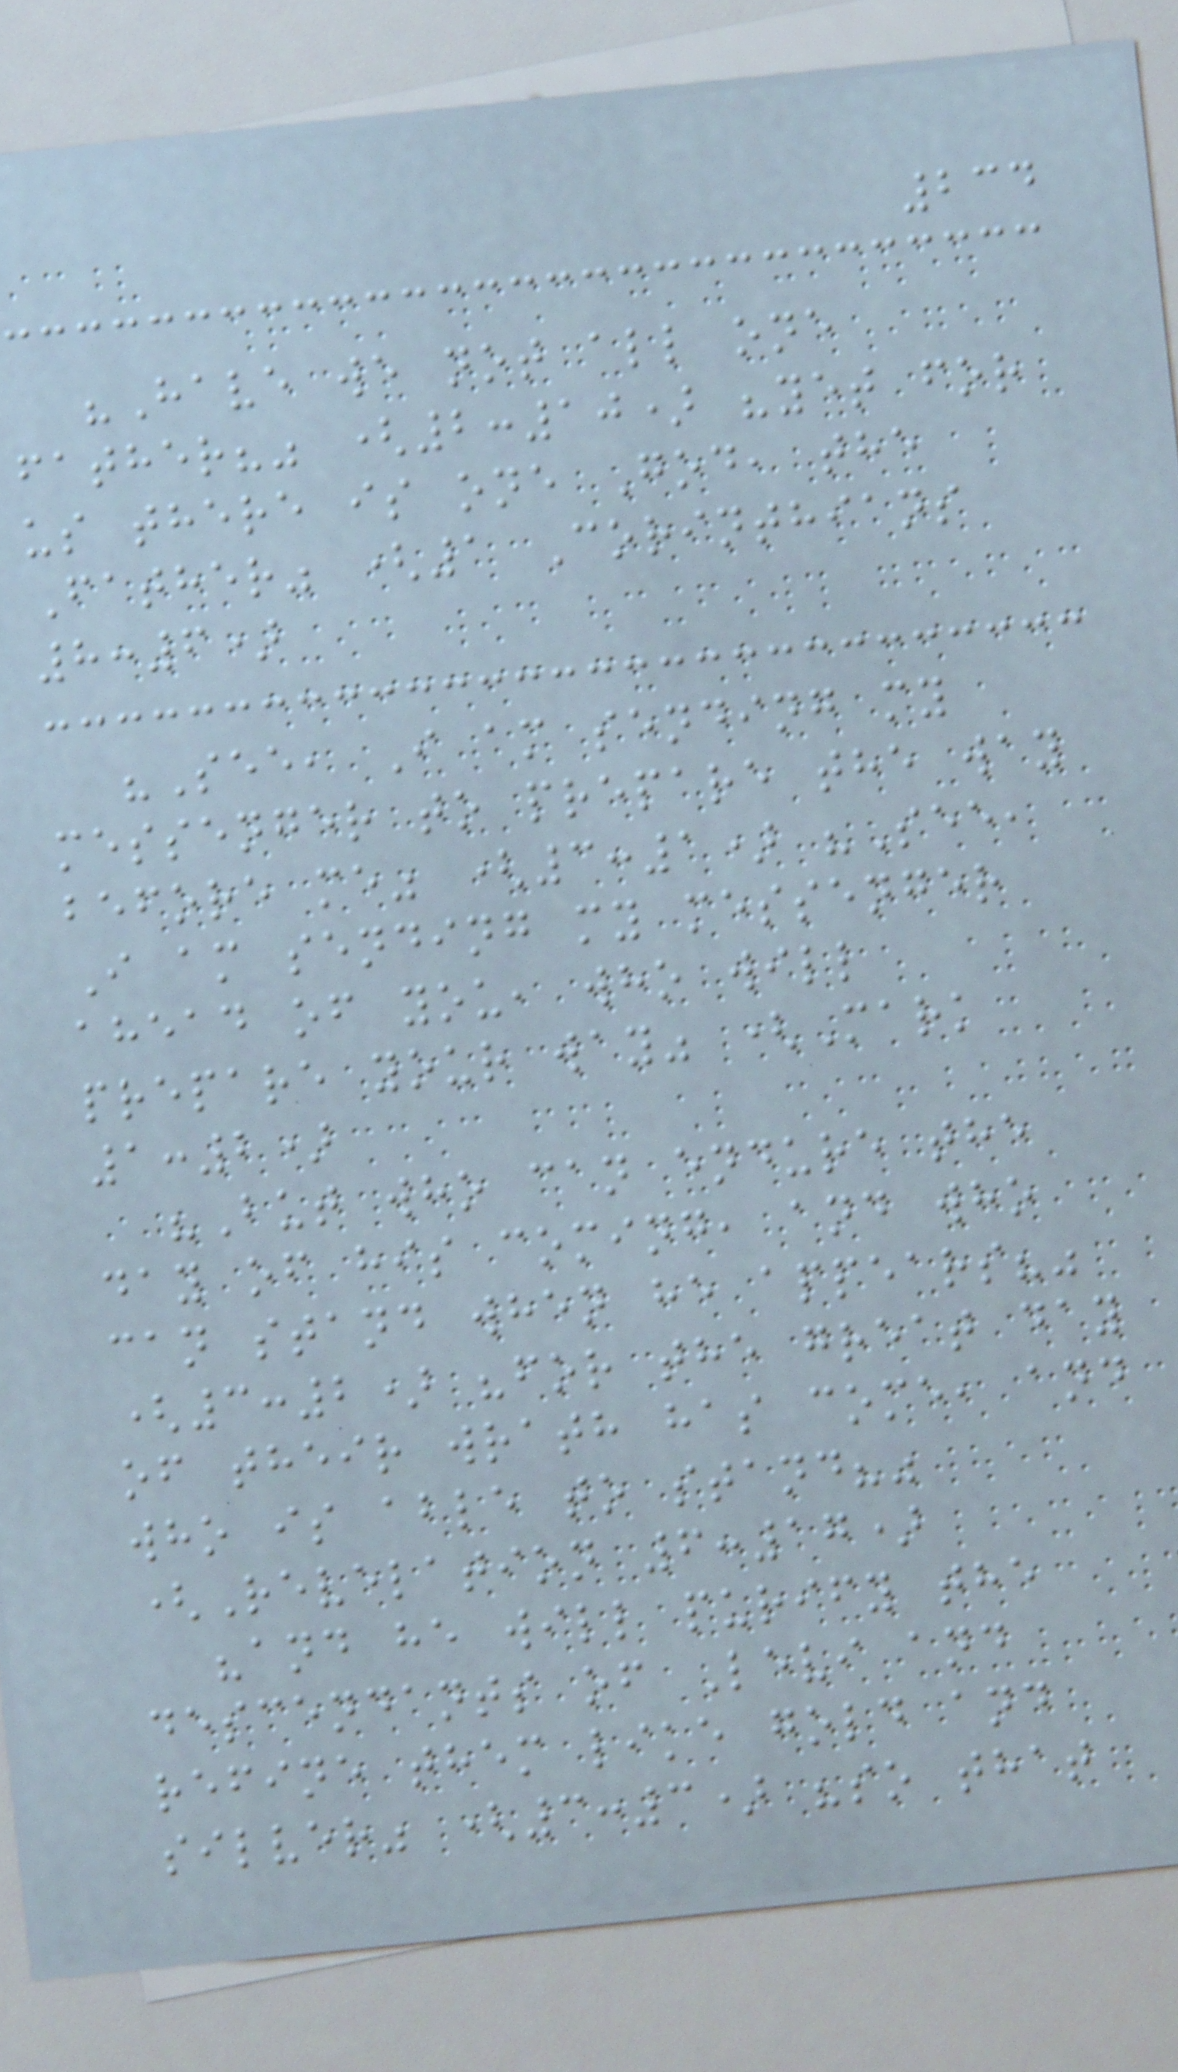234
"Have we not all one
father?" (2:10) "yet for
us there is one God, the
Father" (1 Corinthians
8:6)
"See, I am sending my
messenger to prepare the way
before me" (3:1) "See,
I am sending my messenger
ahead of you, who will
prepare your way" (Mark
1:2)
"But who can endure the
day of his coming, and who
can stand when he appears?"
(3:2) "for the great day
of their wrath has come, and
who is able to stand?"
(Revelation 6:17)
"and he will purify the
descendants of Levi and
refine them like gold and
silver" (3:3) "so that
